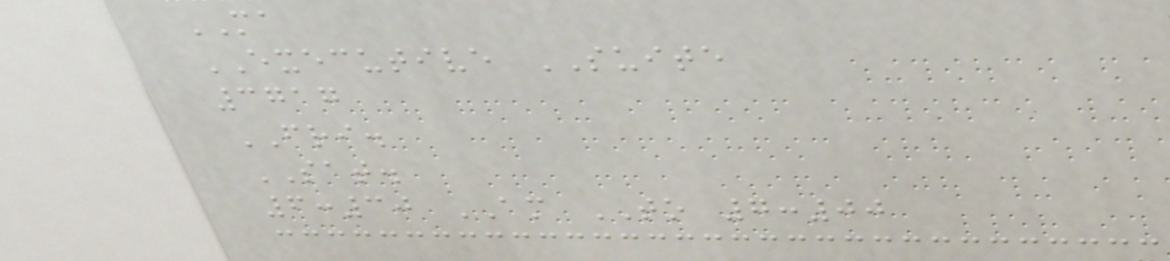MA
EXECUTIVE SUITE
3717
FRI.
SAT.
6:30 AM TO 7:00
